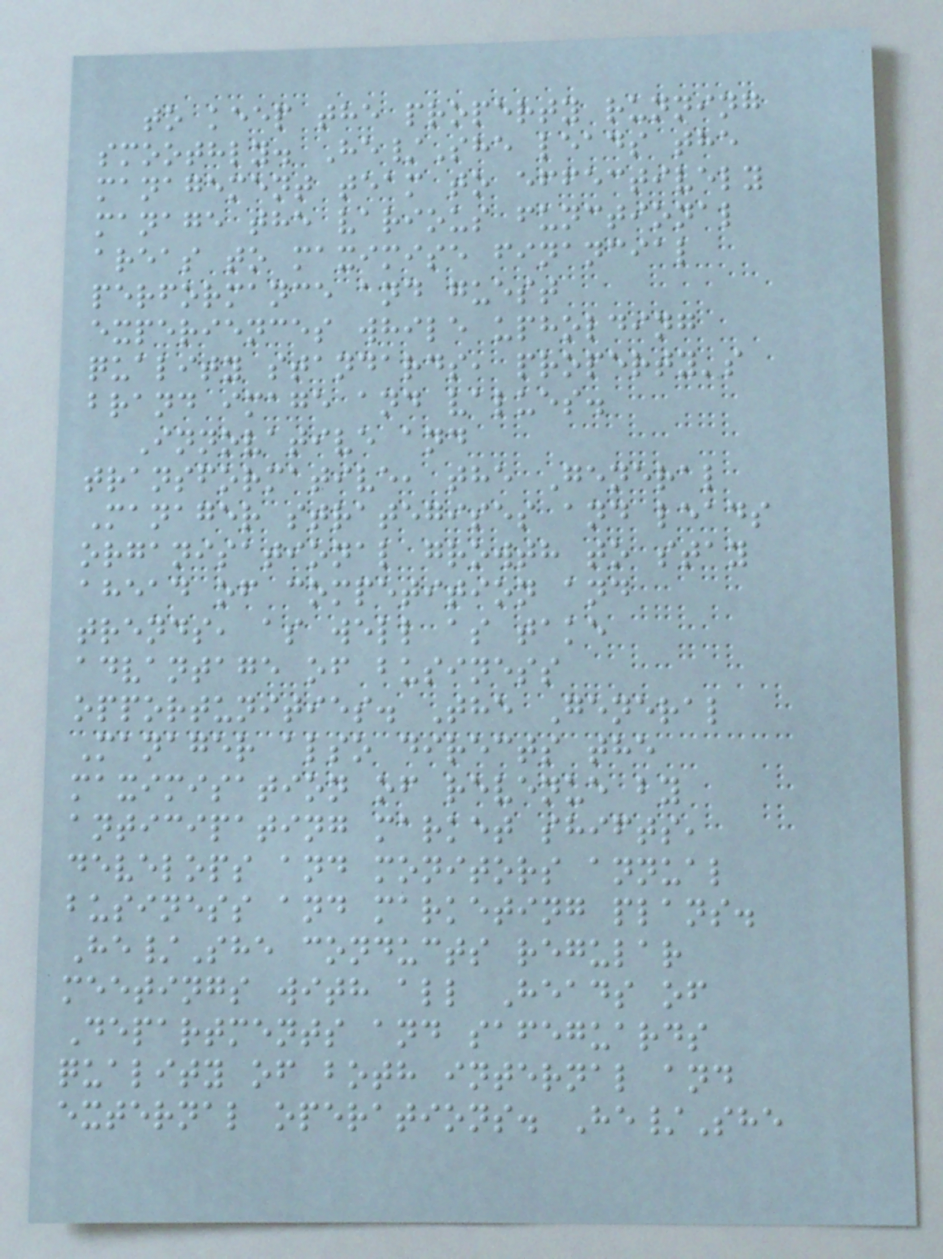to keep the property running
smoothly. He/She leads the
management team to effectively
manage the various functional
areas to maximise financial
performance and guest
experiences while upholding
quality standards, property's
brand image and values.
Innovative and
transformative, the General
Manager strategises and leads
organisational growth to stay
ahead of competition and
trends, as well as take
advantage of business
opportunities. The General
Manager also directs the
maximisation of revenue by
anticipating market shifts,
develops and monitors annual
business and marketing plans.
He/She conducts regular
meetings with all Heads of
Departments and safeguards
quality of both internal and
external operations. He/She
